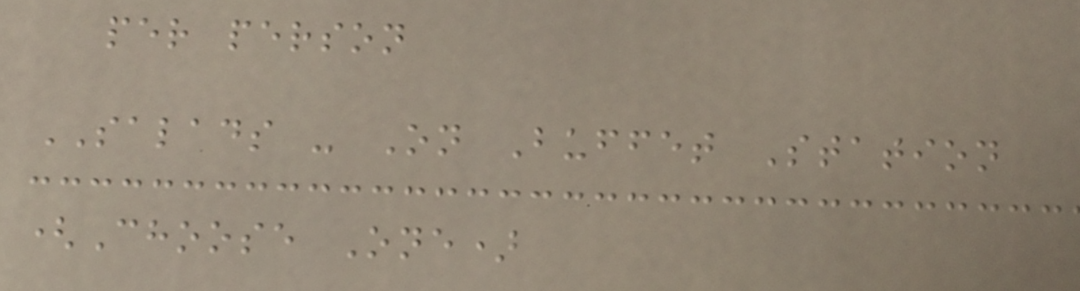per person
SALADS - On Buffet Station
(Choose One)
